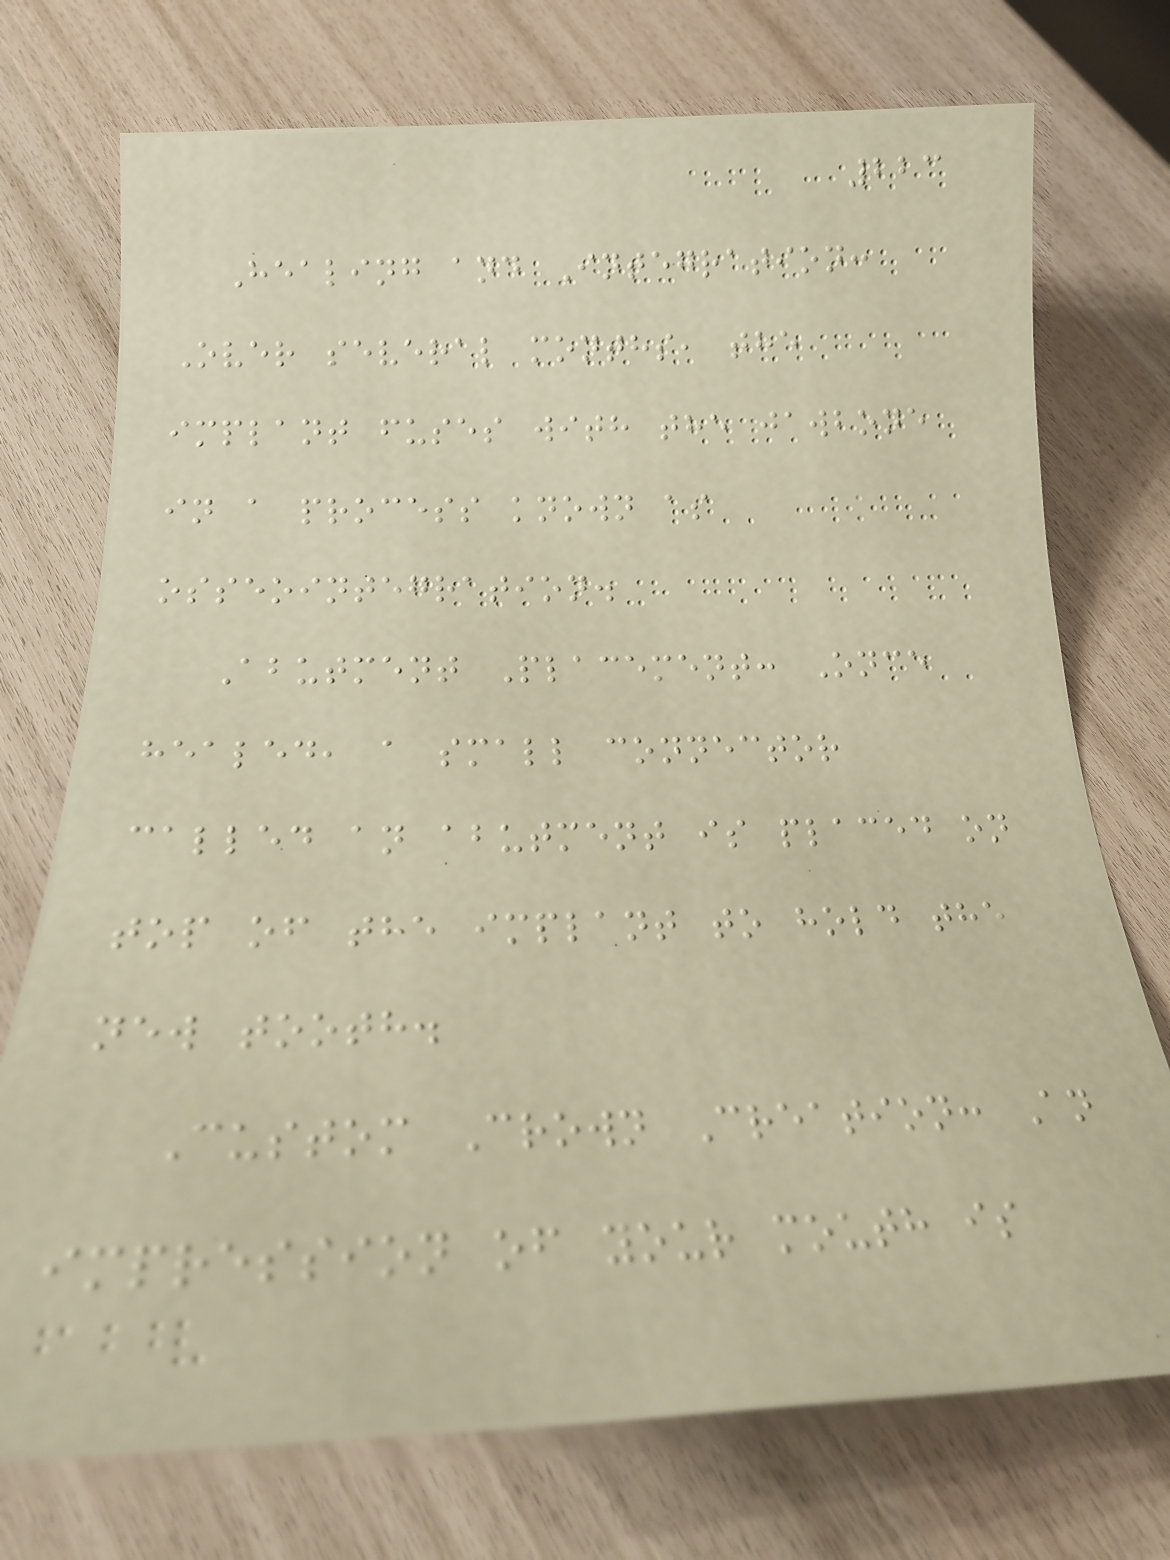223
Healing and Integration:
Over several months, the
implant fuses with the jawbone
in a process known as
osseointegration.
Abutment Placement: Once
healed, a small connector
called an abutment is placed on
top of the implant to hold the
new tooth.
Custom Crown Creation: An
impression of your mouth is
